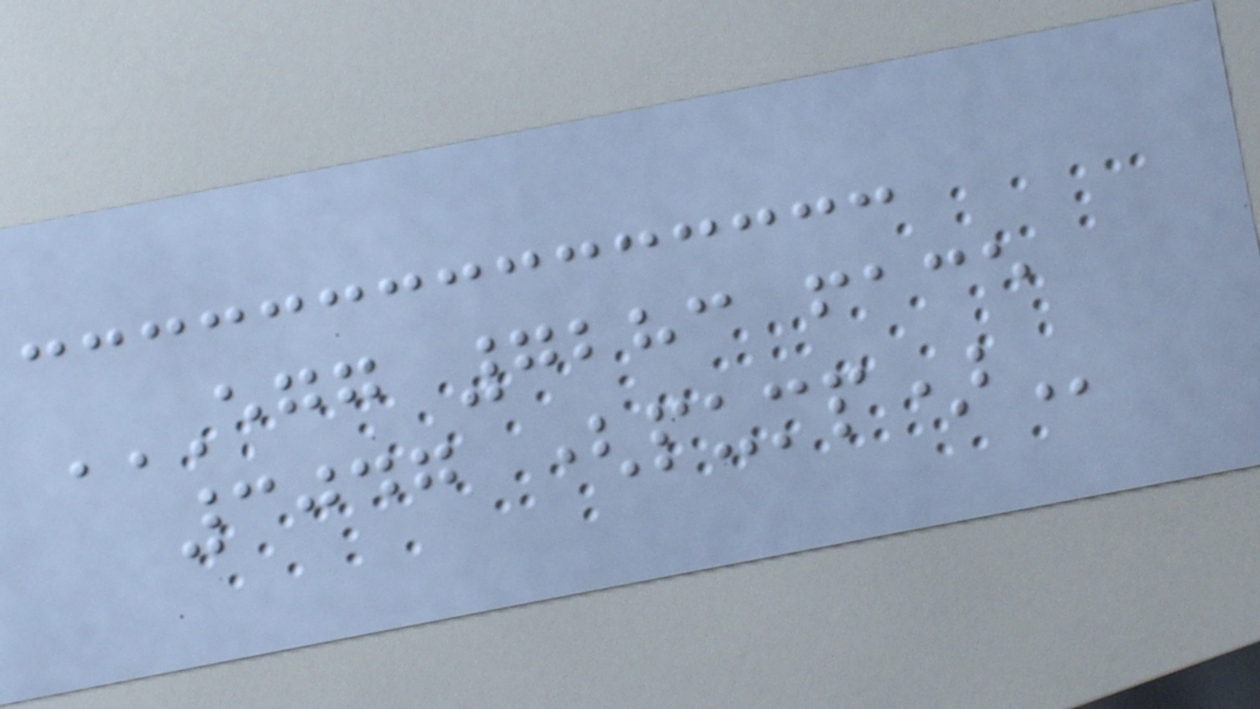EGG 7283 FACE
3047 (PUMP)
